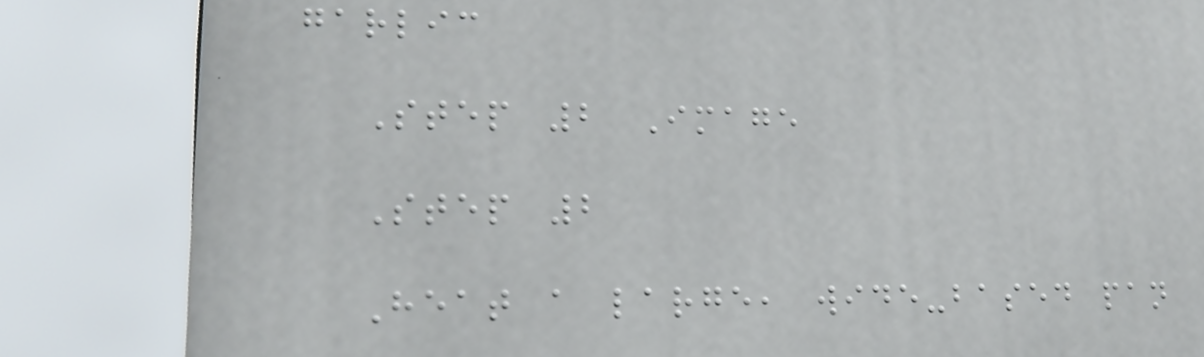garlic
Step 2 Image
Step 2
Heat a large, wide-based pan
